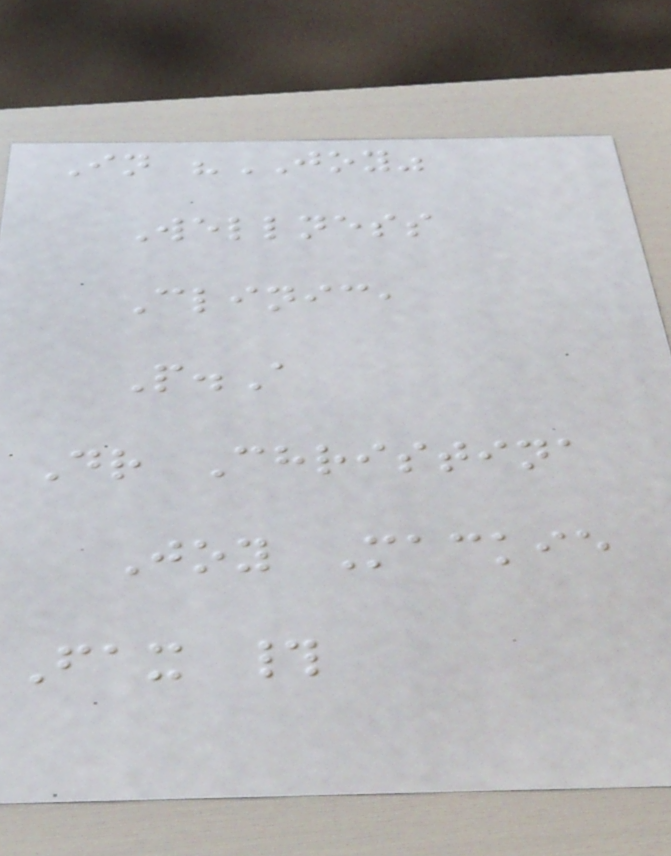In "JOY"
Wellness
Clinic,
P.A
Dr Christina
Joy Mackie
Fax #
